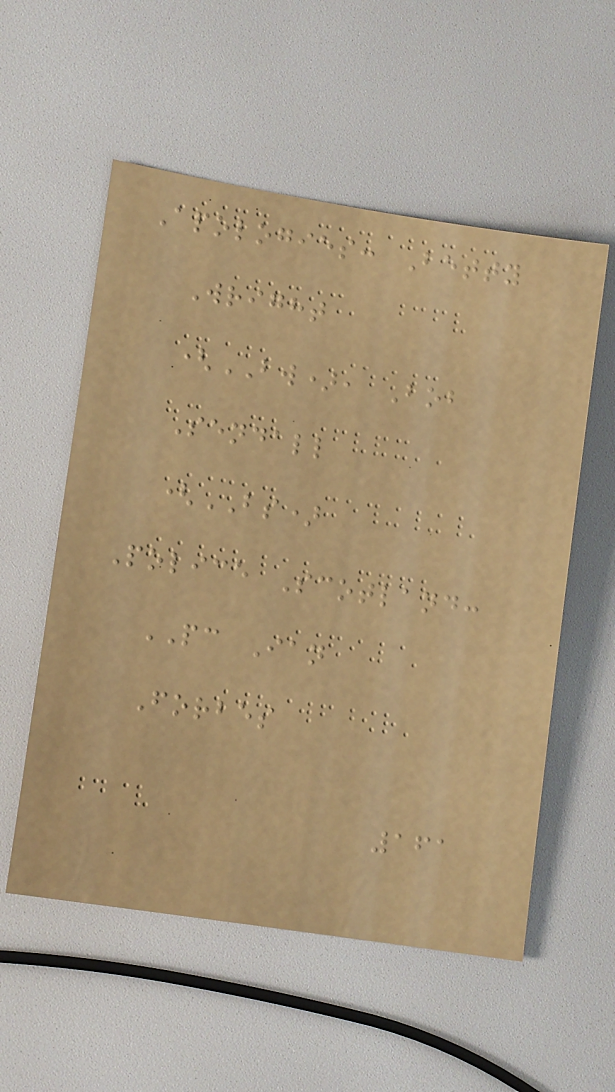Apologies: Betty
Wright
(BW), Bob
Sendall
(BS)
Police Scotland:
PC Ian
Forbes
161
